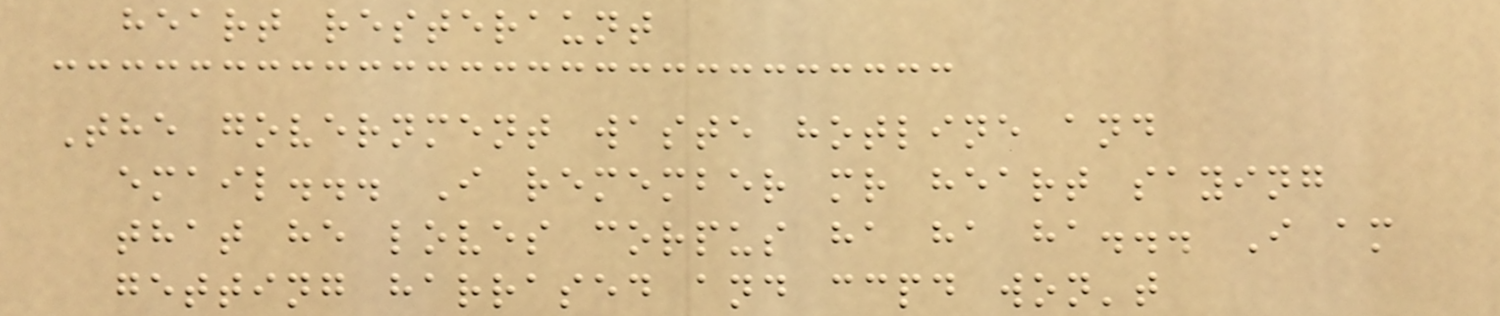heart resteraunt
The government waste hotline and
email... I remember mr heart saying
that he loves corpus ha ha ha... I am
getting harrased and ccpd won't
